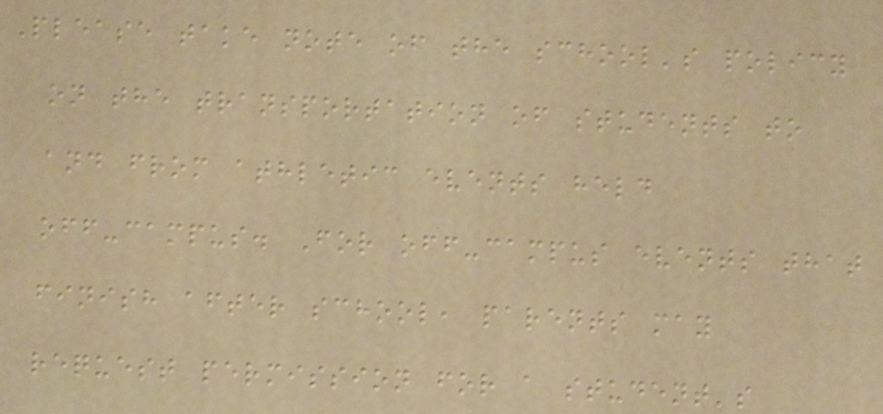Please take note of the school's policy
on the transportation of students to
and from athletic events held
off-campus. For off-campus events that
finish after school, parents may
request permission for a student's
